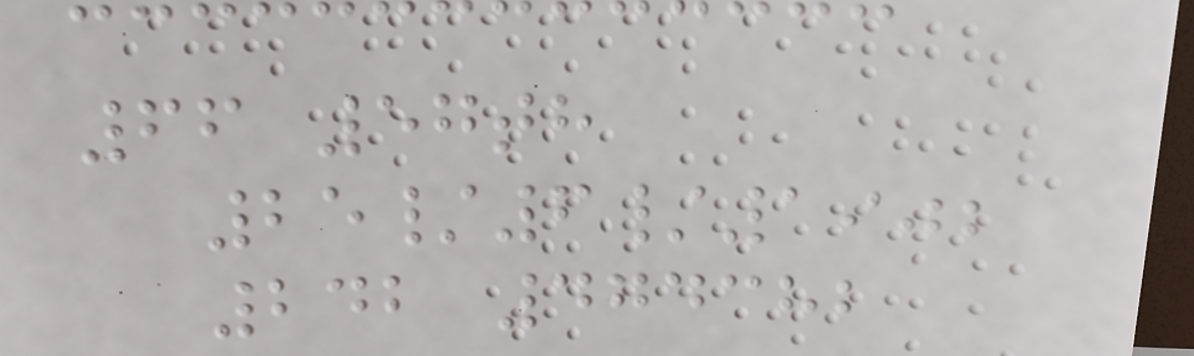66 57th
25/6/1902
242 474382
